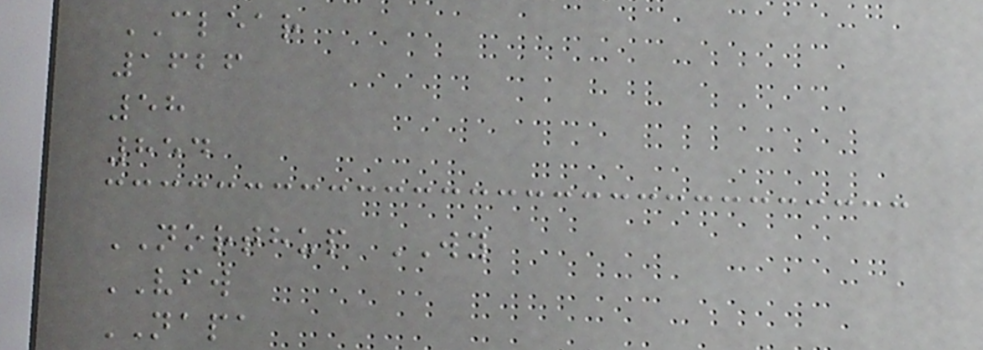CLEAR
1626
58
854
NORTHUP WY
VFW
NAPA
